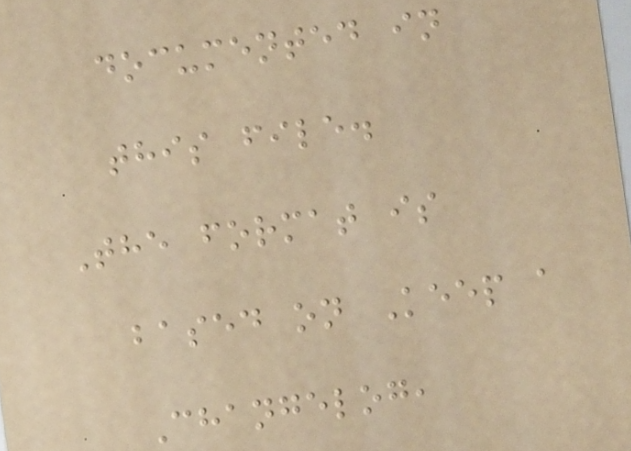documented in
this file.
The format is
based on Keep a
Changelog,
